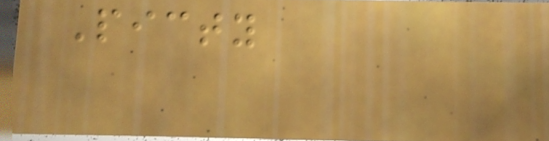Picty
